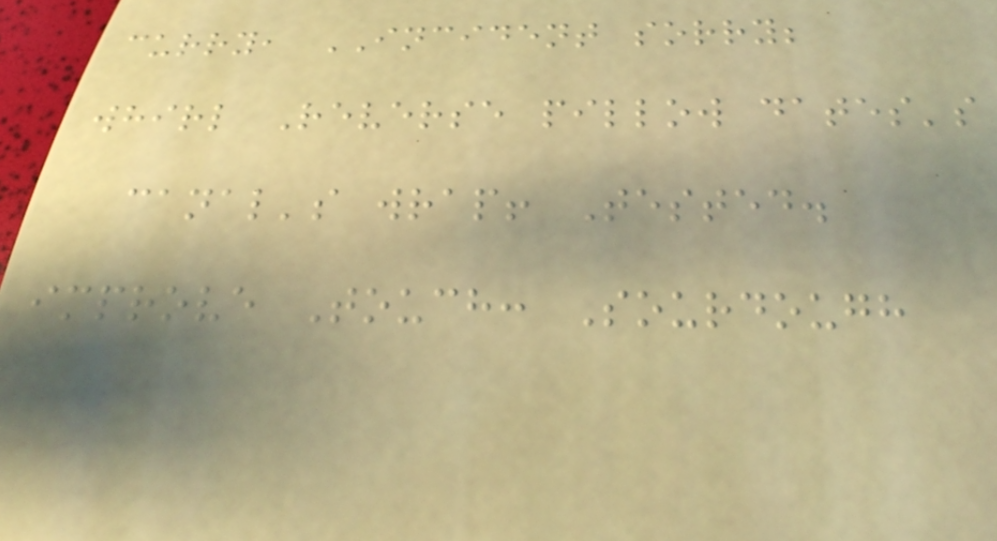curry, INCIDENT sorry;
whirl Reverse pillow dates's
canal's wrap! Tested.
improve Touch: Sourdough
